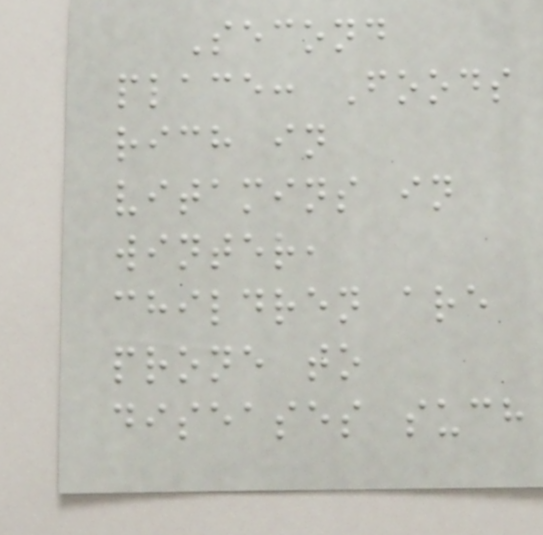Second
place: Foods
rich in
vitamins in
winter,
children are
prone to
diseases such
